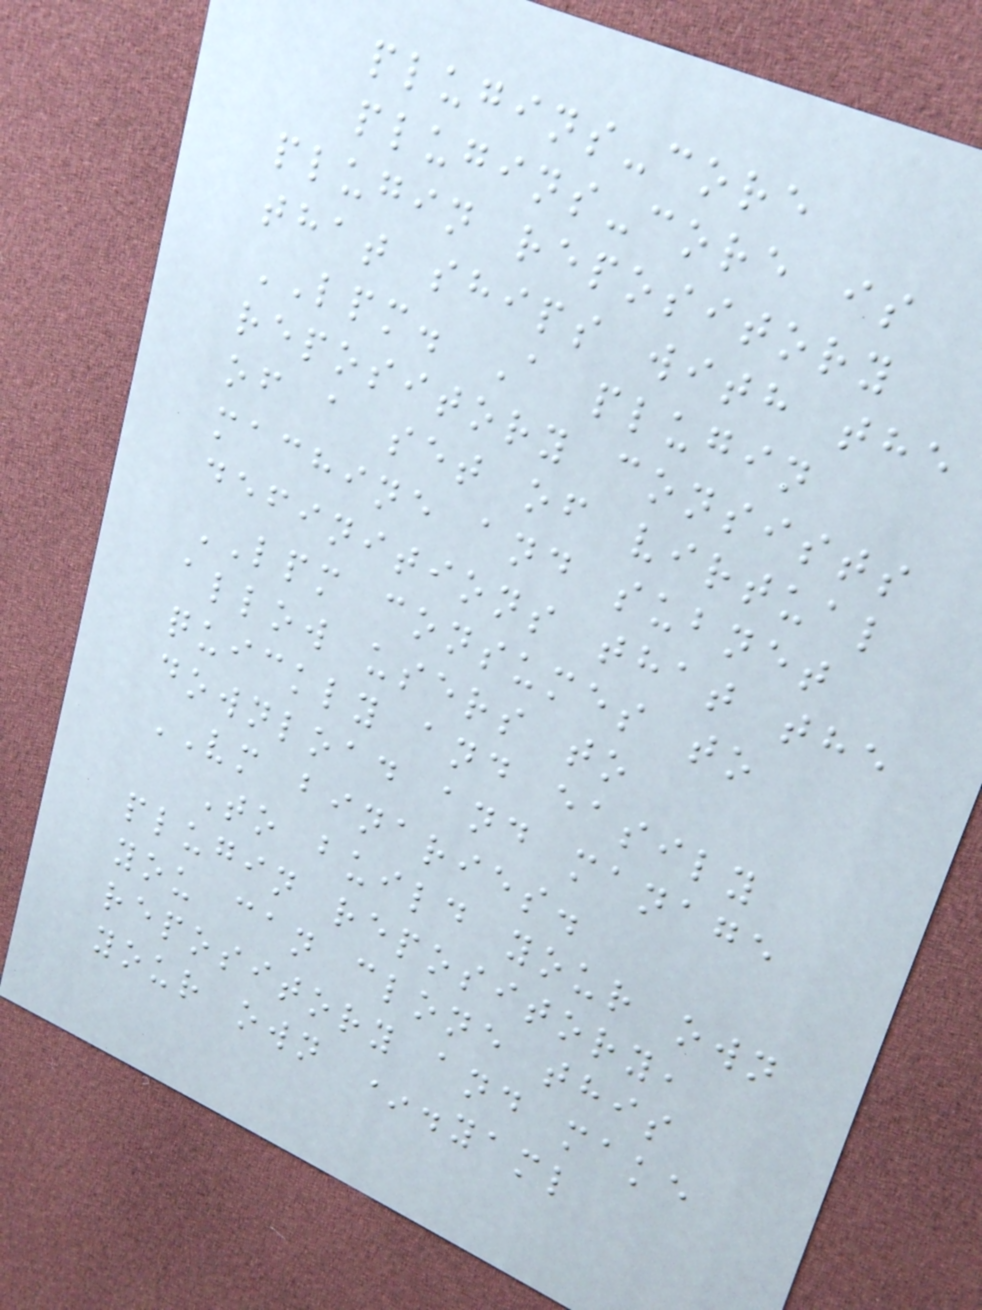plugins-core
plugins-core is
plugin repository
that ships with the
LPM. A plugin
repository consists
of a set of virtual
machine and subnet
definitions that the
LPM consumes to
allow users to
quickly and easily
download and manage
VM binaries.
To build your own
plugin repository,
you can clone this
repository and make
your own *.yaml
